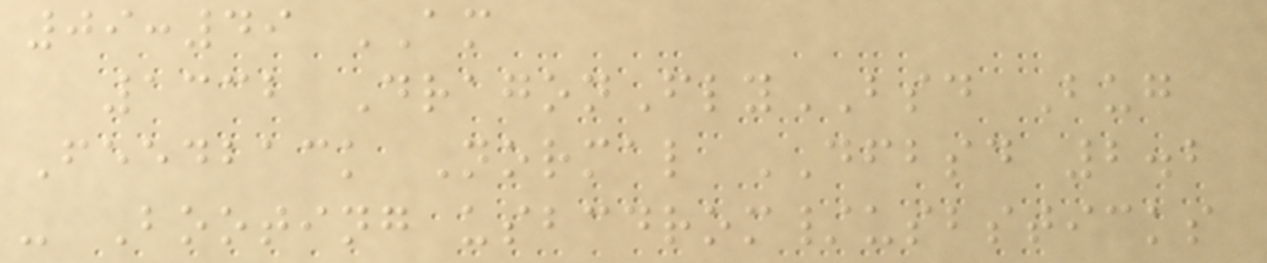09:49 AM
1332 DragonFlyBSD Bug
Feedback Normal DFBSD 2.2
- Booting usbcdrom/usbsticks
